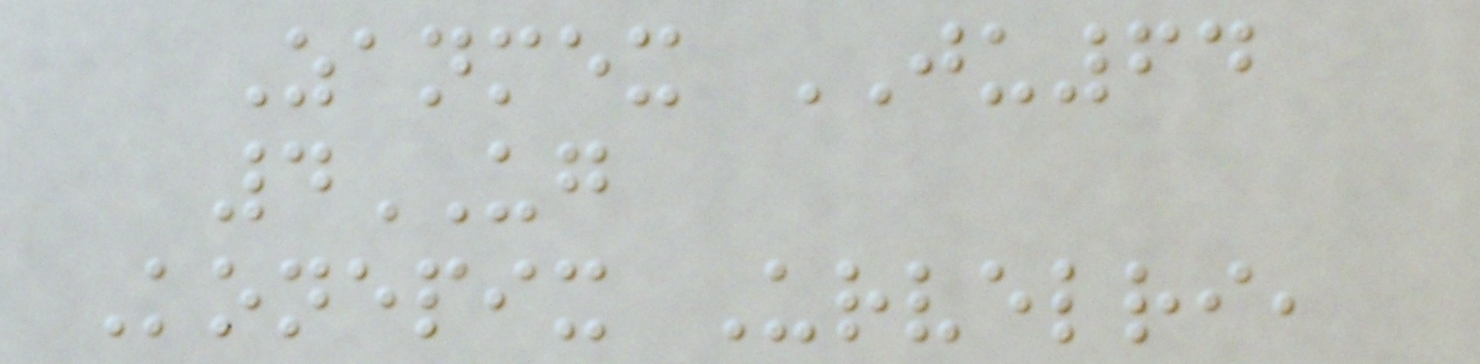Zanmex JU64
4UG
Konepix Urvelri,
